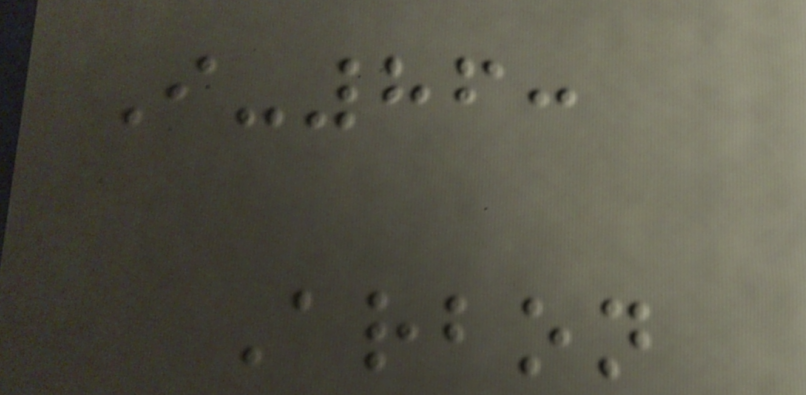I-86:
Arbon
